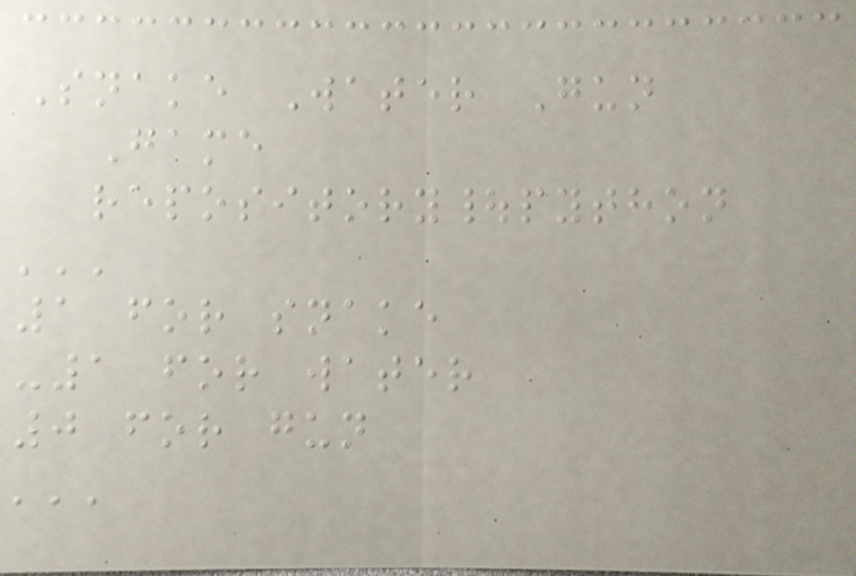Snake Water Gun
Game
repository|python
'''
1 for snake
-1 for water
0 for gun
'''
